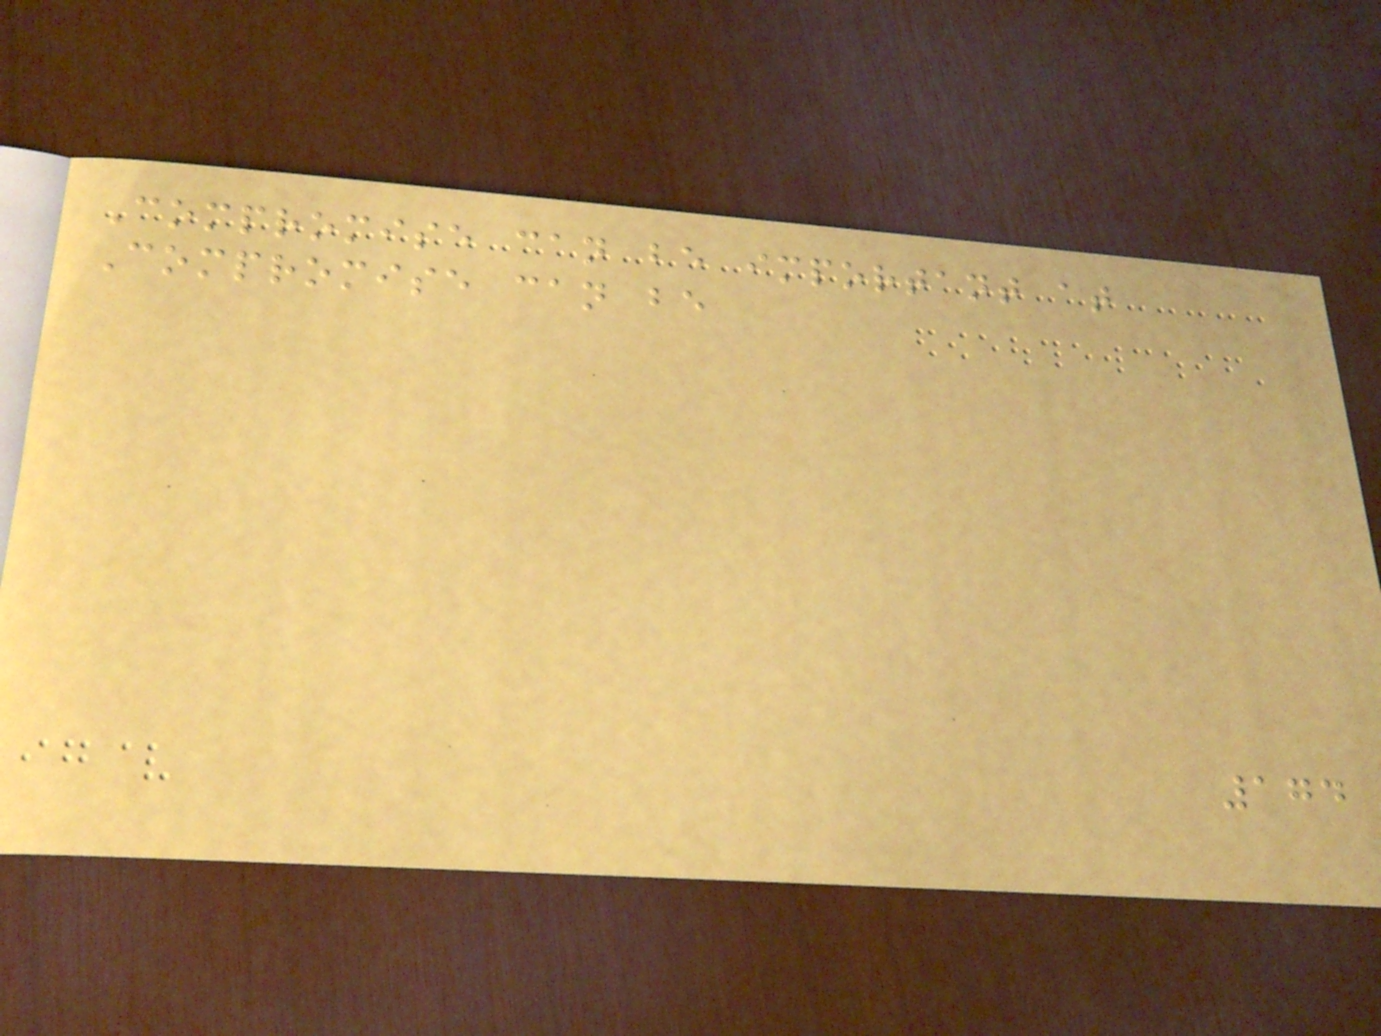Compromise can be important at
Compromise can be
174
